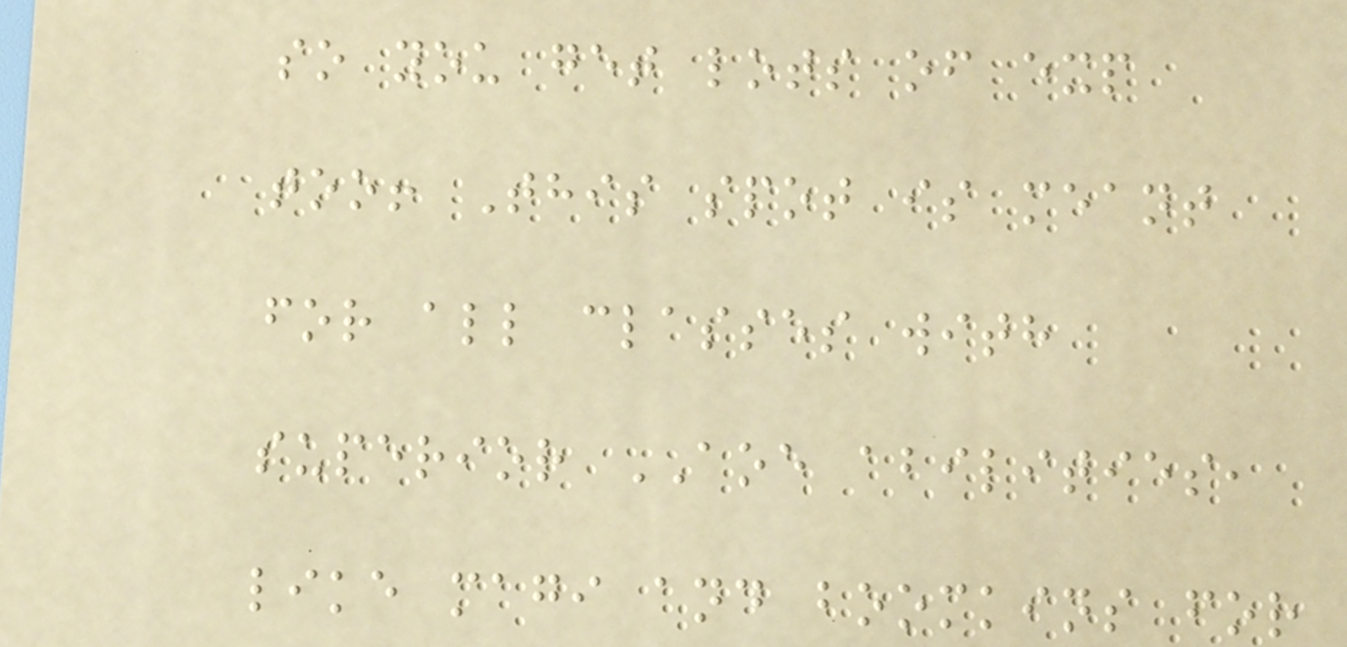so you get lots of exp
too! This spot is meant
for all classes with
superior AOE abilities,
like magi and boomkins for
